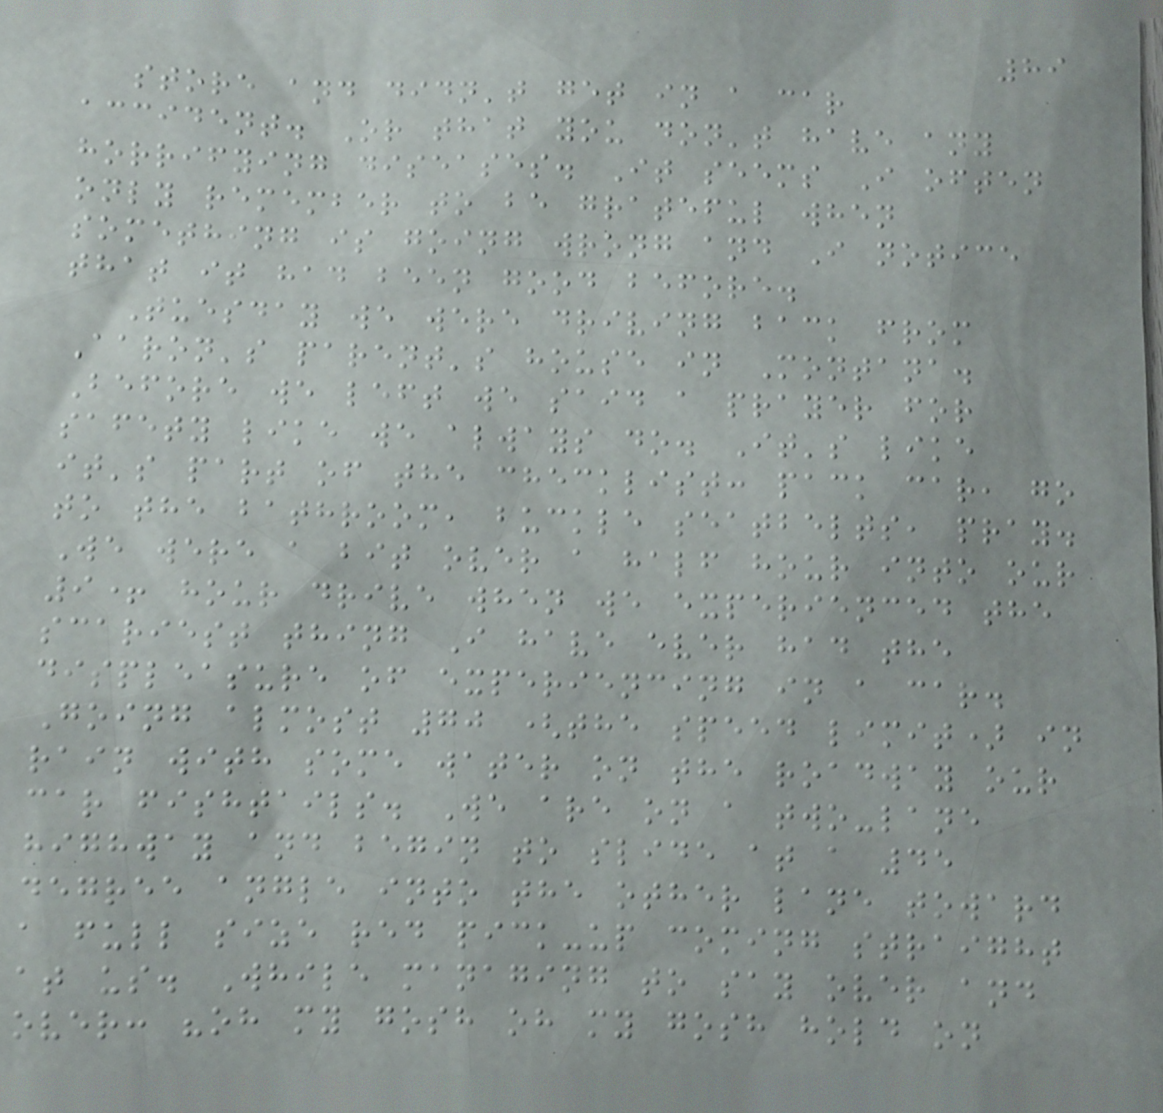89
store and didn't get in a car
accident. Or that you don't have any
horrifying diseases. It seems I often
only remember to be grateful when
something is going wrong and I notice
that it had been good before.
Tuesday we were driving back from
Aaron's parent's house in Montana.
Before we left we said a prayer for
safety like we always do. It's like
it's part of the checklist: pack car, go
to the bathroom, buckle seatbelts, pray.
We were a bit over a half hour into our
9+ hour drive when we experienced the
scariest thing I have ever had the
displeasure of experiencing in a car.
Going almost 70 (the speed limit) in
rain with some water on the roadway our
car fishtails. We are on a two-lane
highway and begin to slide at a 45
degree angle into the other lane toward
a full size red pick-up coming straight
at us. While managing to say over and
over: "oh my gosh oh my gosh hold on
